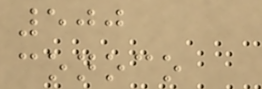500
conoco
